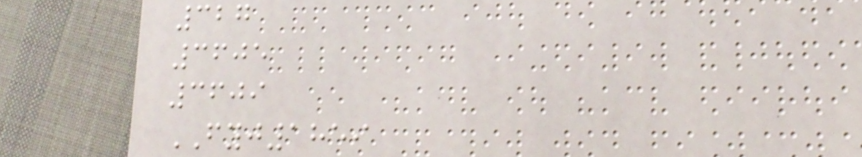327
3605
3609
FYJ1859
